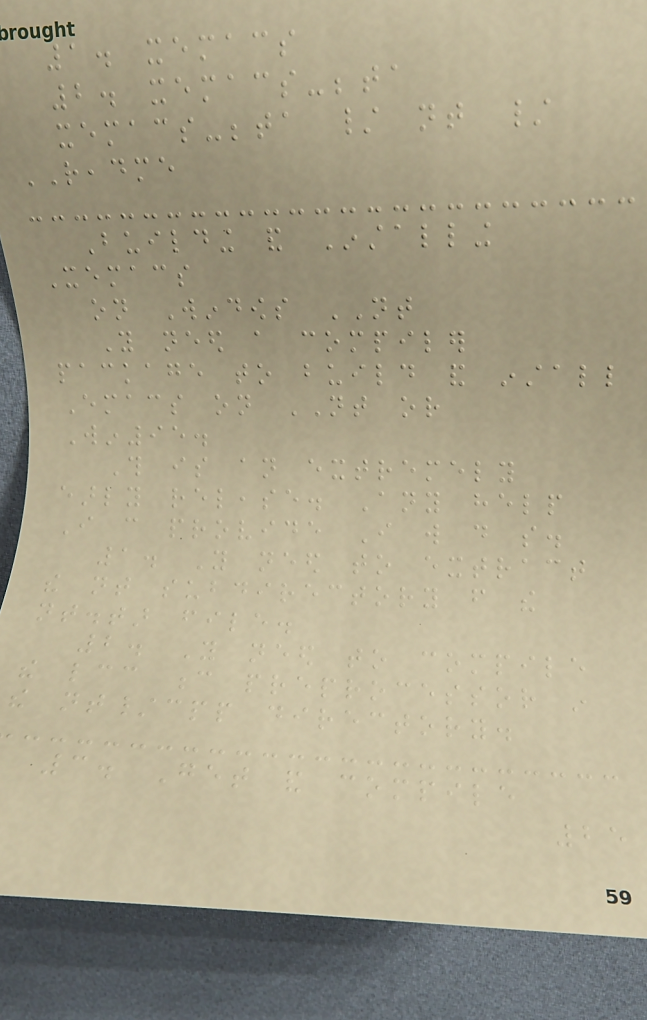1. xemacs
2. xemacs-beta
xemacs-beta / nt /
README
Building and Installing
Xemacs
on Windows NT
You need a compiler
package to build and install
Emacs on NT or
Win95.
This is an extremely
early release. Any help
I can provide I will do so.
1. You need to extract
the nt subdirectory from the
nt.tar file.
2. You need to compile
the lcc c preprocessor in
the nt/cpp directory.
3. Get and compile
25
